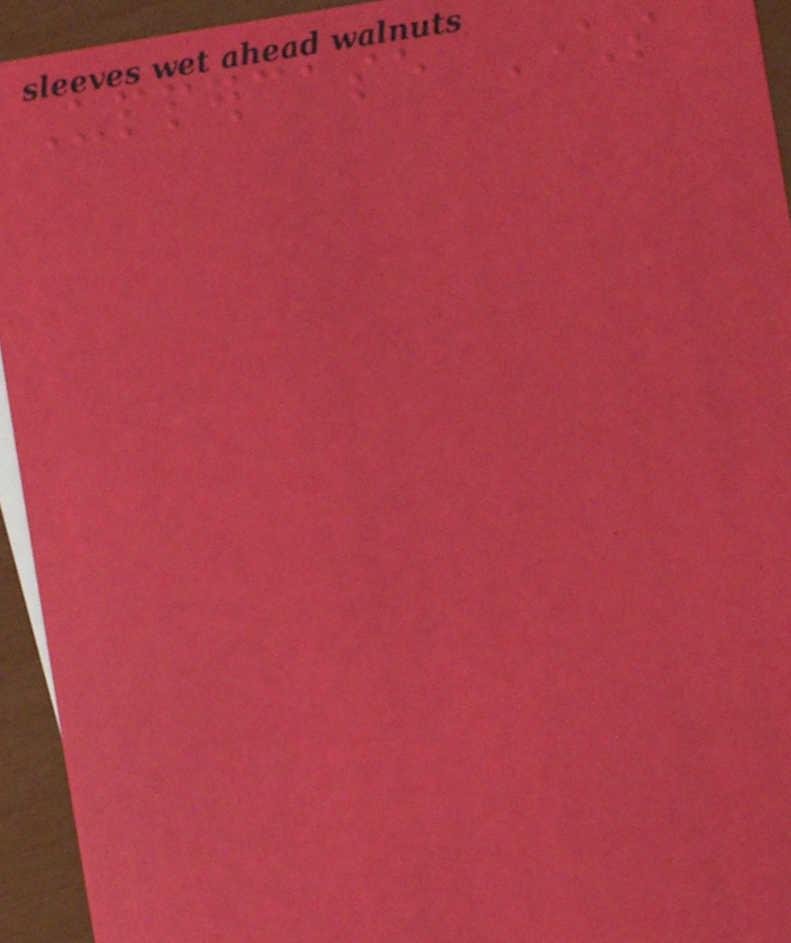Uppercase Characters
